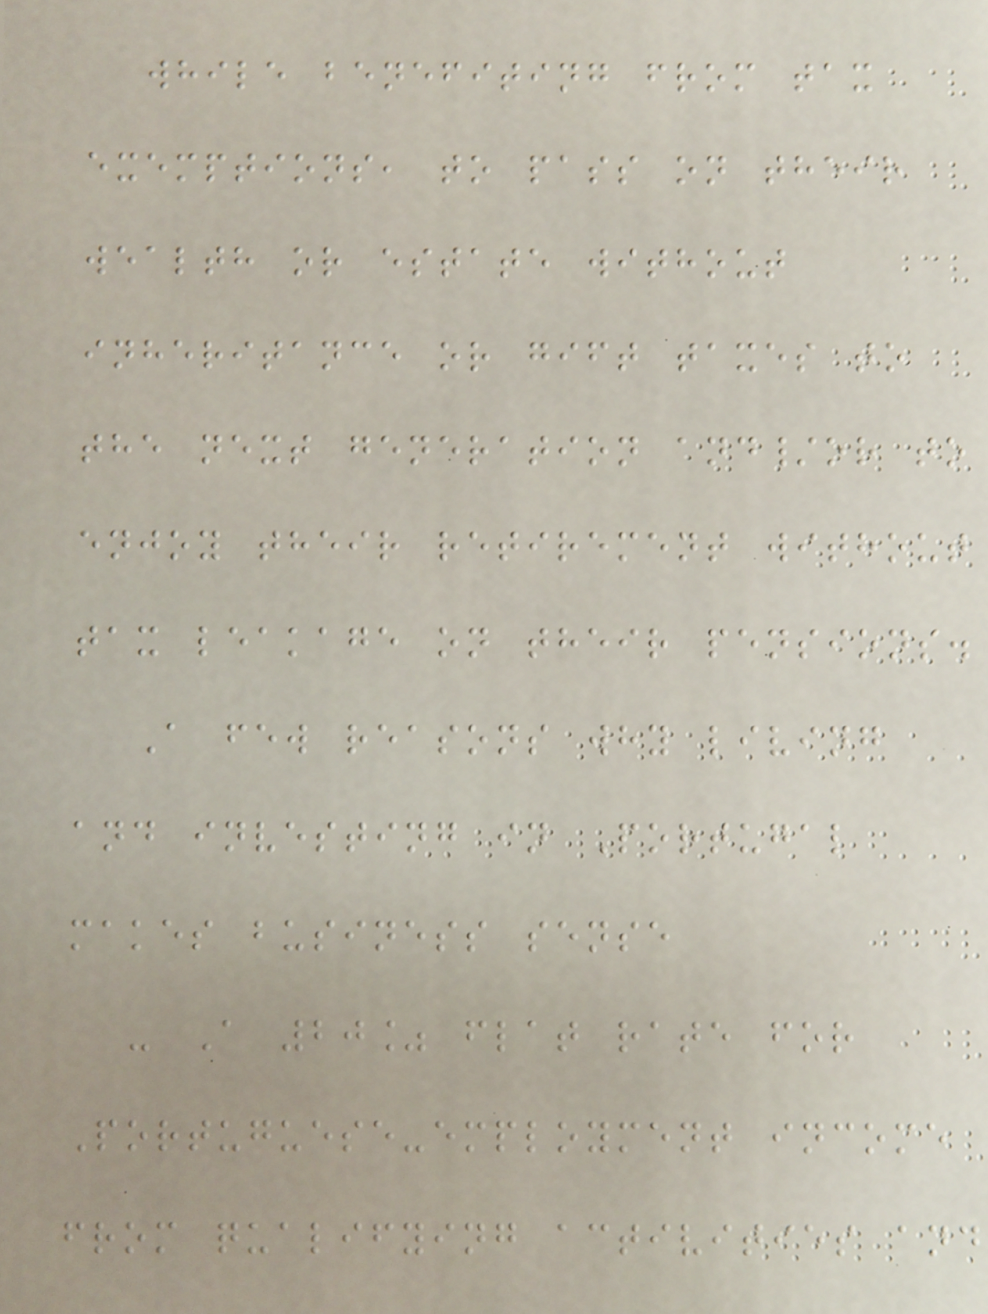while benefiting from tax
exemptions, to pass on their
wealth or estate without
inheritance or gift taxes to
the next generation and/or to
enjoy their retirement without
tax leakage on their pensions.
A few reasons why living
and investing in Portugal
makes business sense
- A 20% flat rate for
Portuguese-employment income
from qualifying activities and
